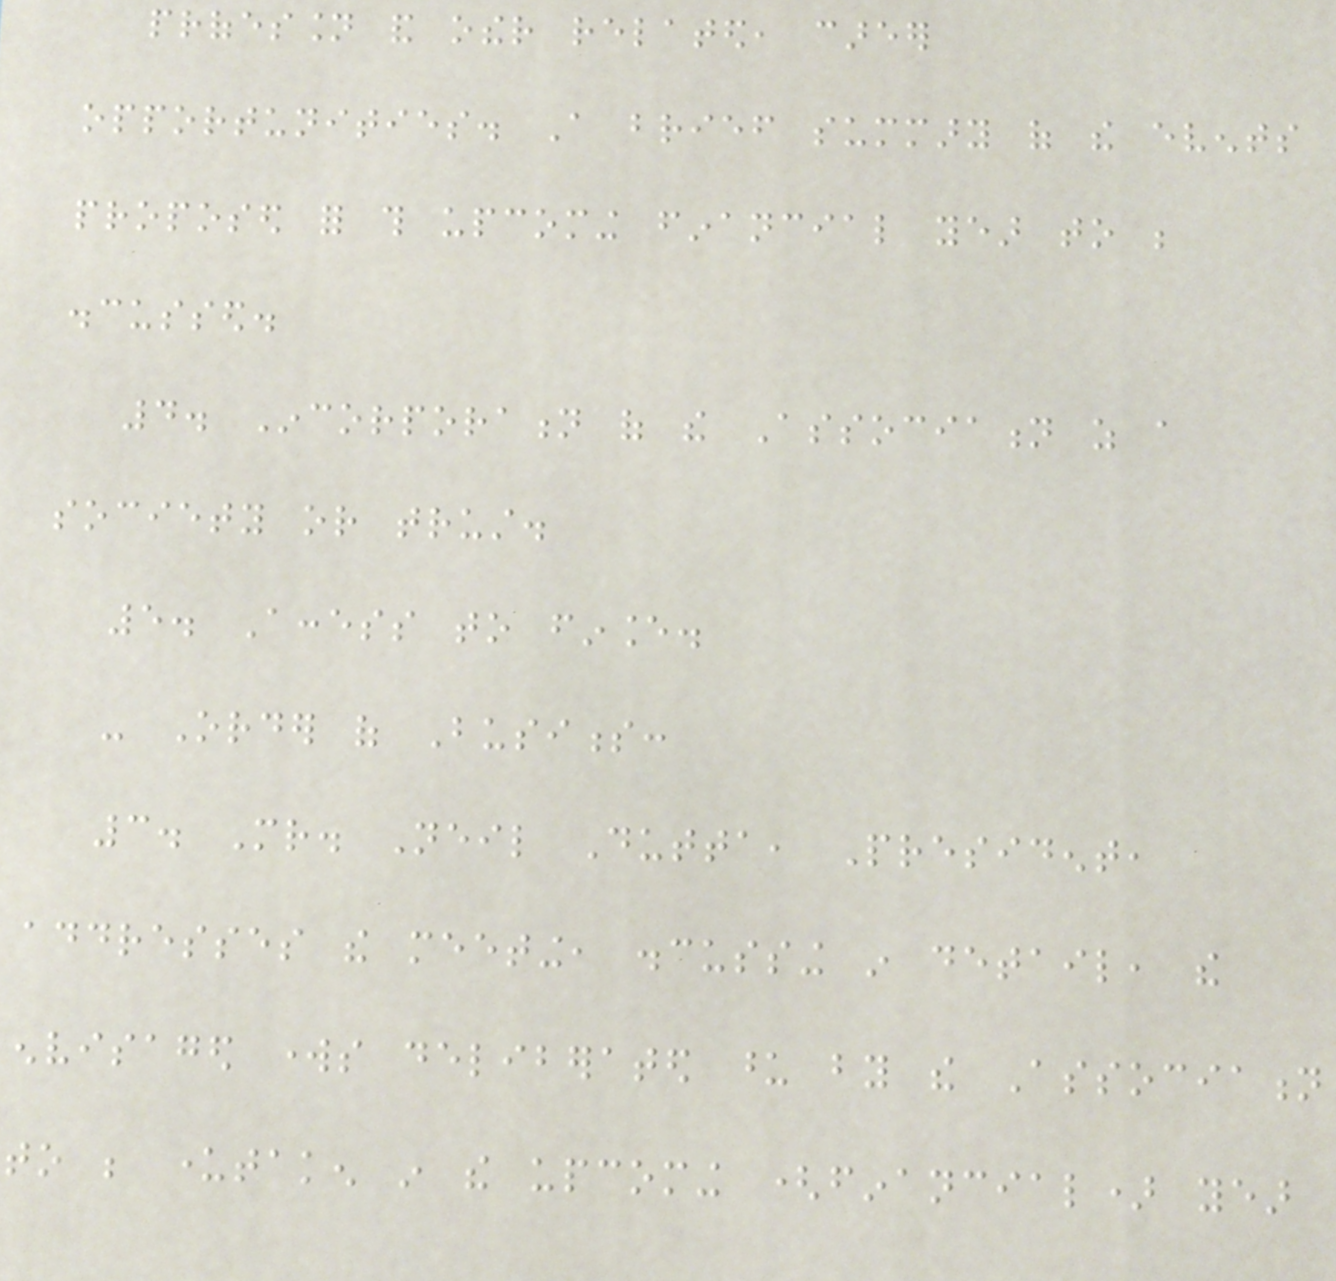profession and other related, career
opportunities. A brief summary of the events
proposed for this upcoming financial year to be
discussed.
4. Incorporation of the Association as a
society or trust.
5. Access to finance.
- Order of Business:
3. Mr. Neil Dutta, President,
addresses the meeting, discussing in detail, the
envisaged works deliberated upon by the Association
to be undertaken in the upcoming (financial) year
